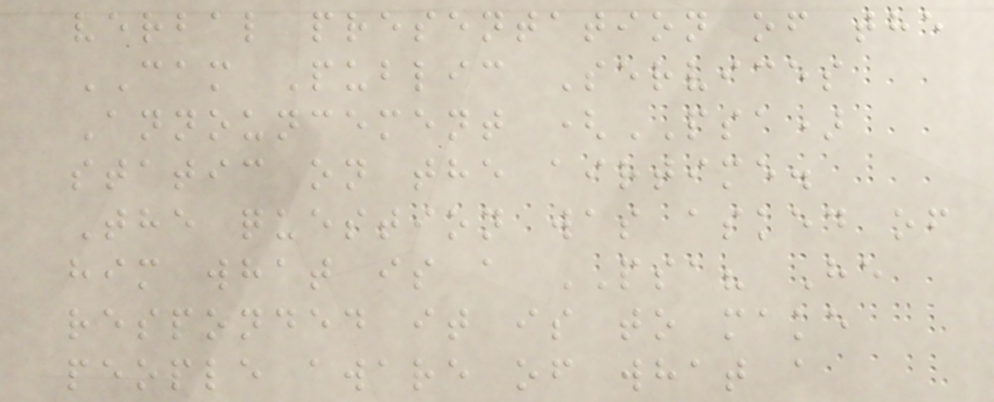verbal presentation of the
CAM Public Services
Announcement (PSA)
static on the airtime.
The question was asked of
him what is a PSA? He
responded it is to make
people aware of what a
